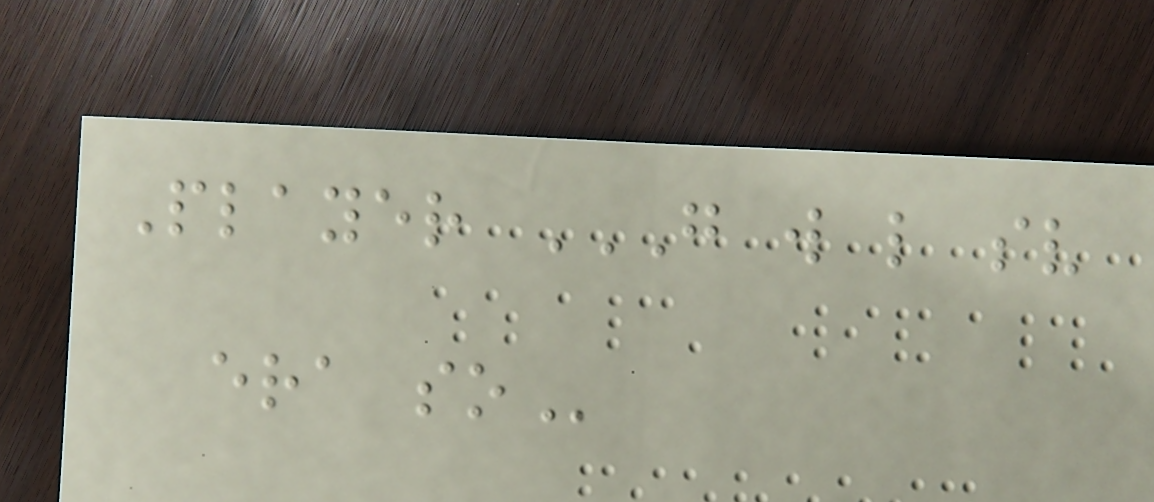Player G W L SV
ERA SO
